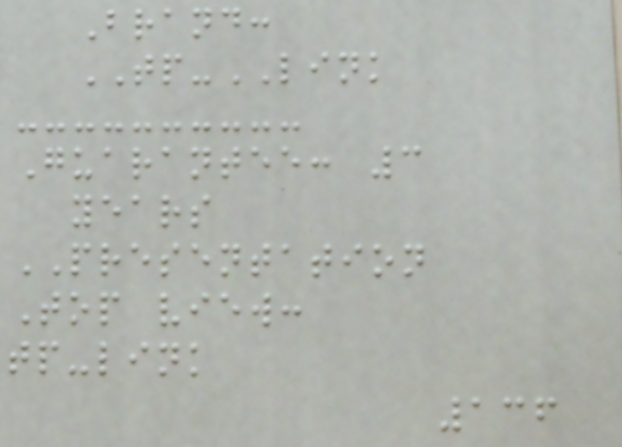Brand:
TP-LINK
Guarantee: 3
years
PRESENTATION
Top view:
tp-link
136
